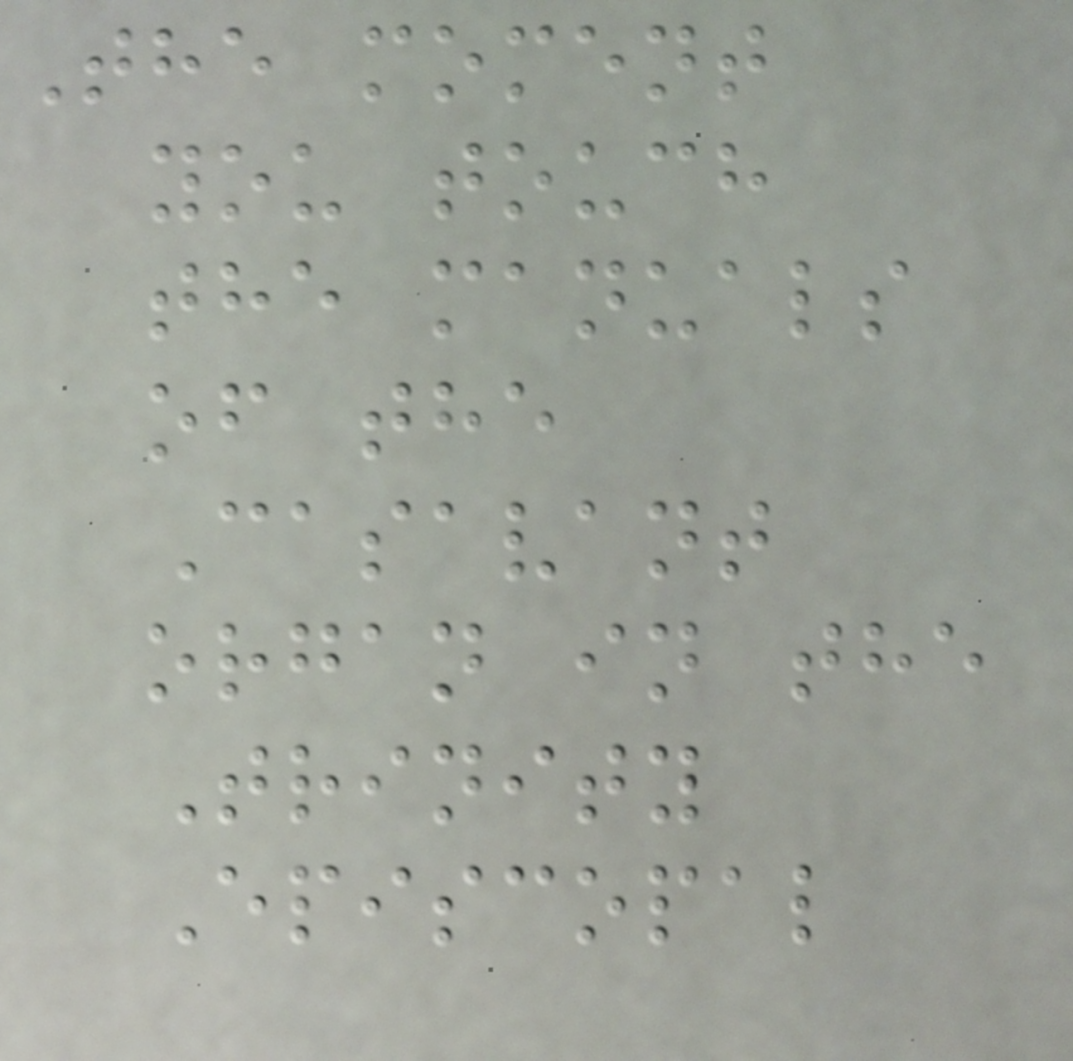The moment
you touch
the manuals
of the
Casavant
organ in the
Trinity
Episcopal
